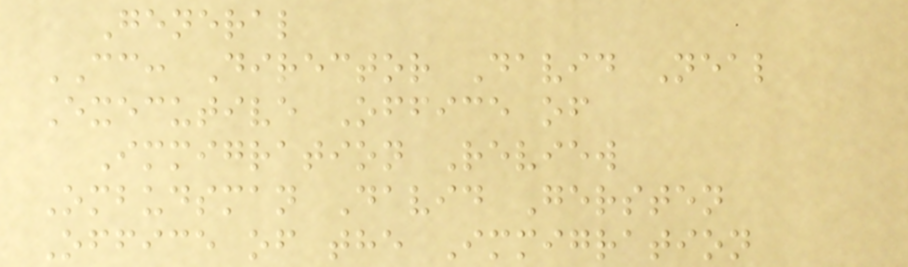General
CC: Director David Neal
Executive Office of
Immigration Review
Ombudsman David Gersten
Office of the Immigration
